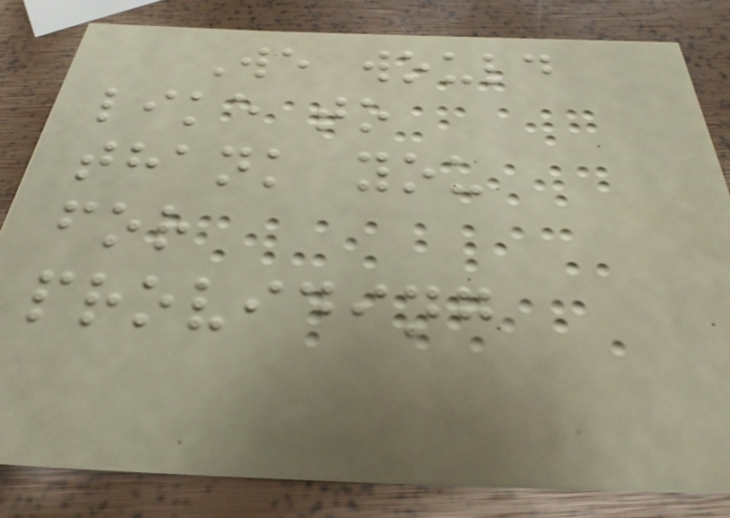We would
like to
thank you
for
providing
